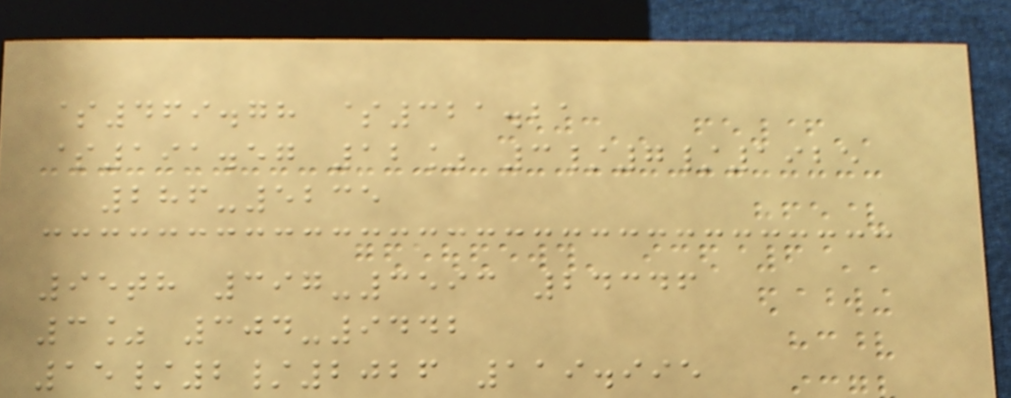$469.78 $321.21
$191.57 12% 3/7/1925
286-5235
95th 397-3593 24346
3% 304-9442
15/2/2026 119.995
